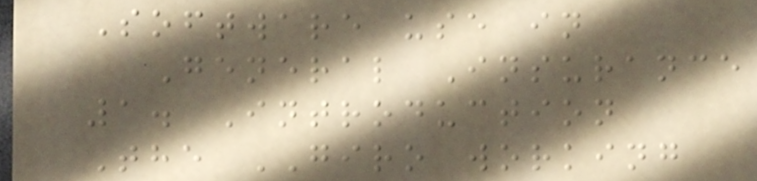Software use in
General Insurance
1. Introduction
The GIRO working
